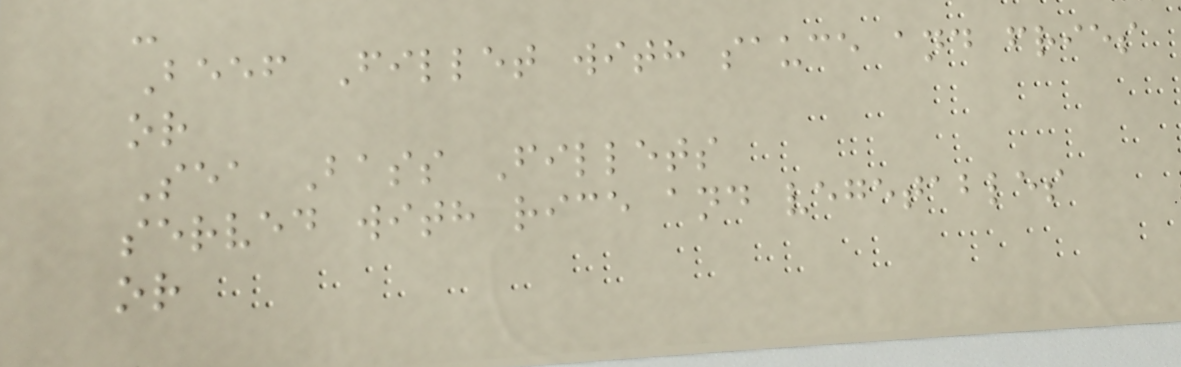-
Beef Fillet with sauce and fries
or
Sea Bass Fillets
served with rice and vegetables
or
